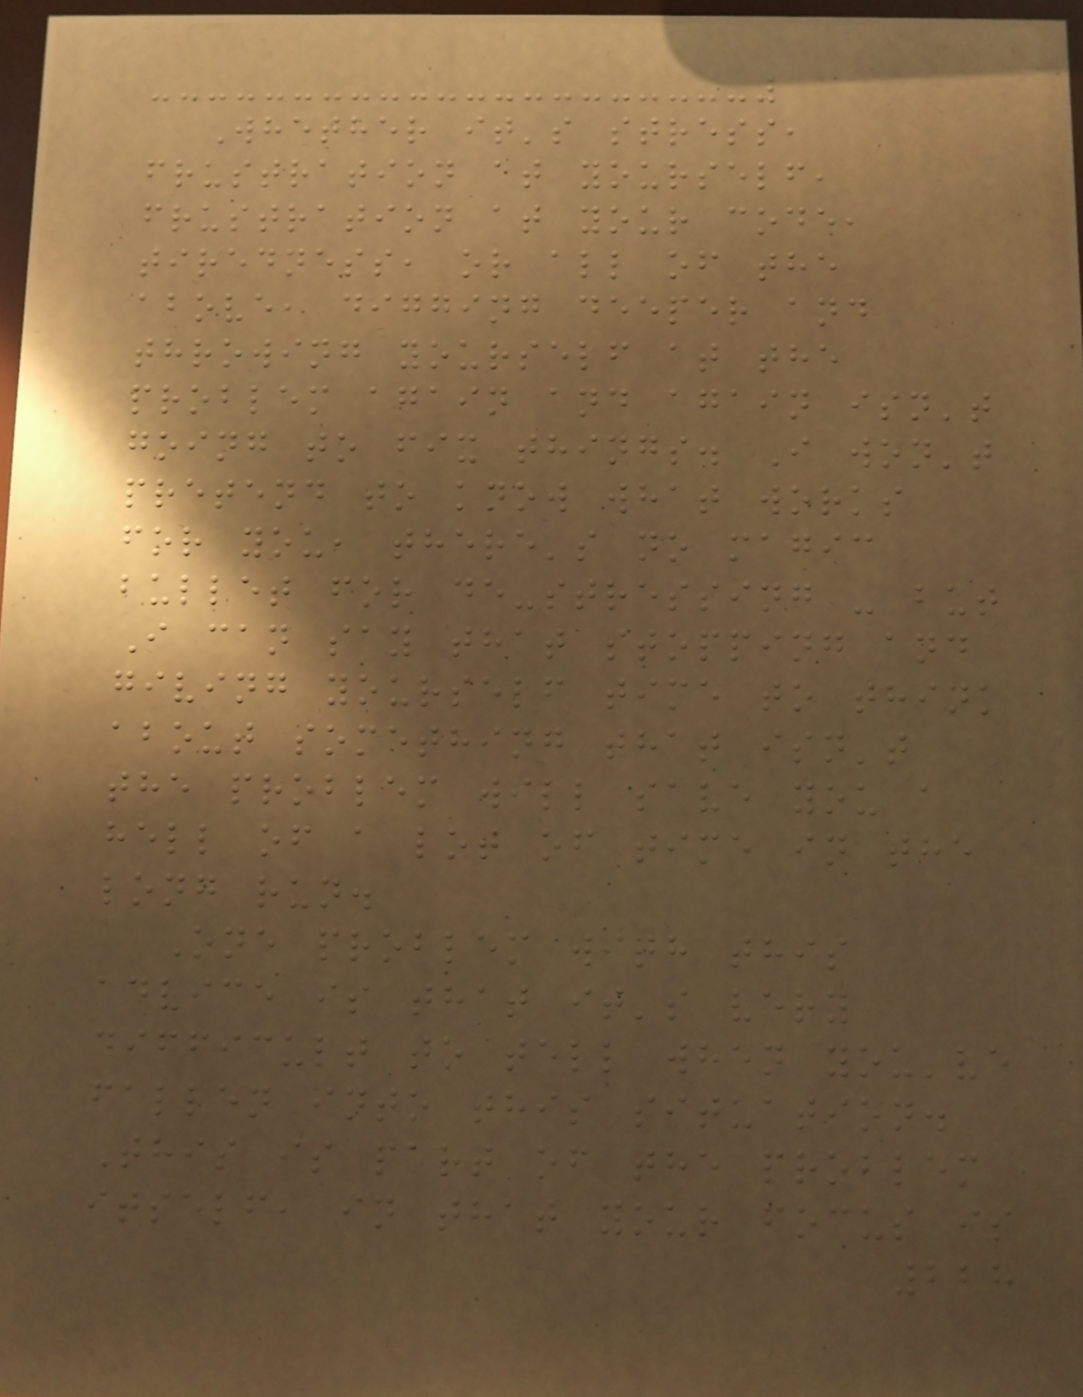Whether it's stress,
frustration at yourself,
frustration at your code,
tiredness, or all of the
above, digging deeper and
throwing yourself at the
problem again and again isn't
going to fix things. I won't
pretend to know what works
for you, there's no magic
bullet for de-stressing - but
I can say that stopping and
giving yourself time to think
about something that isn't
the problem will save you a
hell of a lot of time in the
long run.
One problem with this
advice is that it's very
difficult to tell when you've
fallen into this situation.
This is part of the problem
itself, in that your focus is
228
